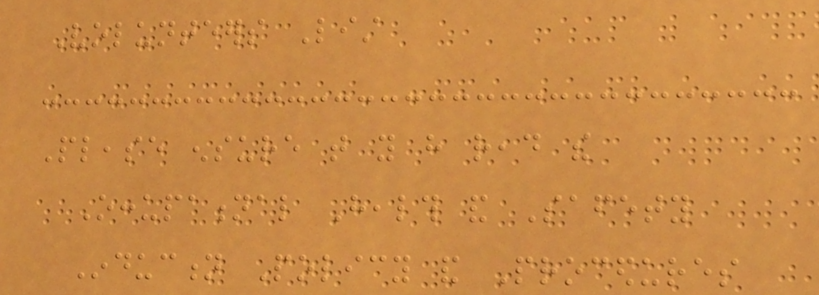Volunteers List
Please ensure that you have read the
Occupational Health and Safety
Induction Policy and Procedures
